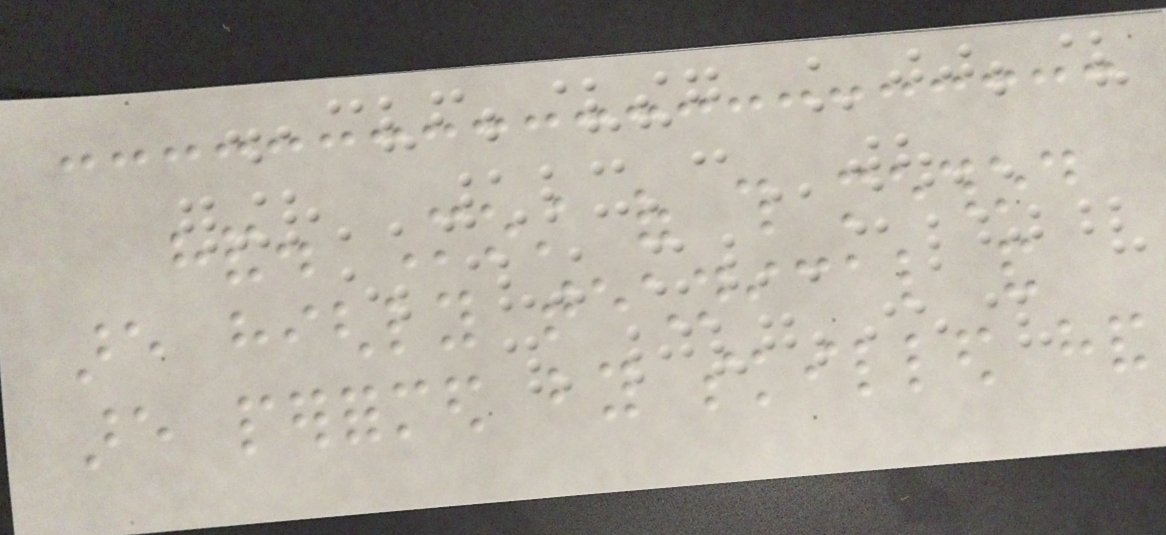hand. Most of this method
are highly technical and
are performed by skilled hand
